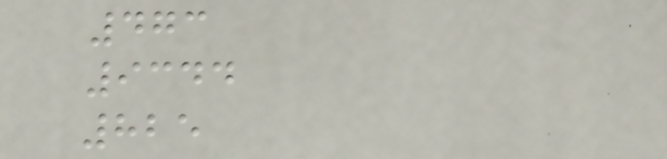473
9344
825
